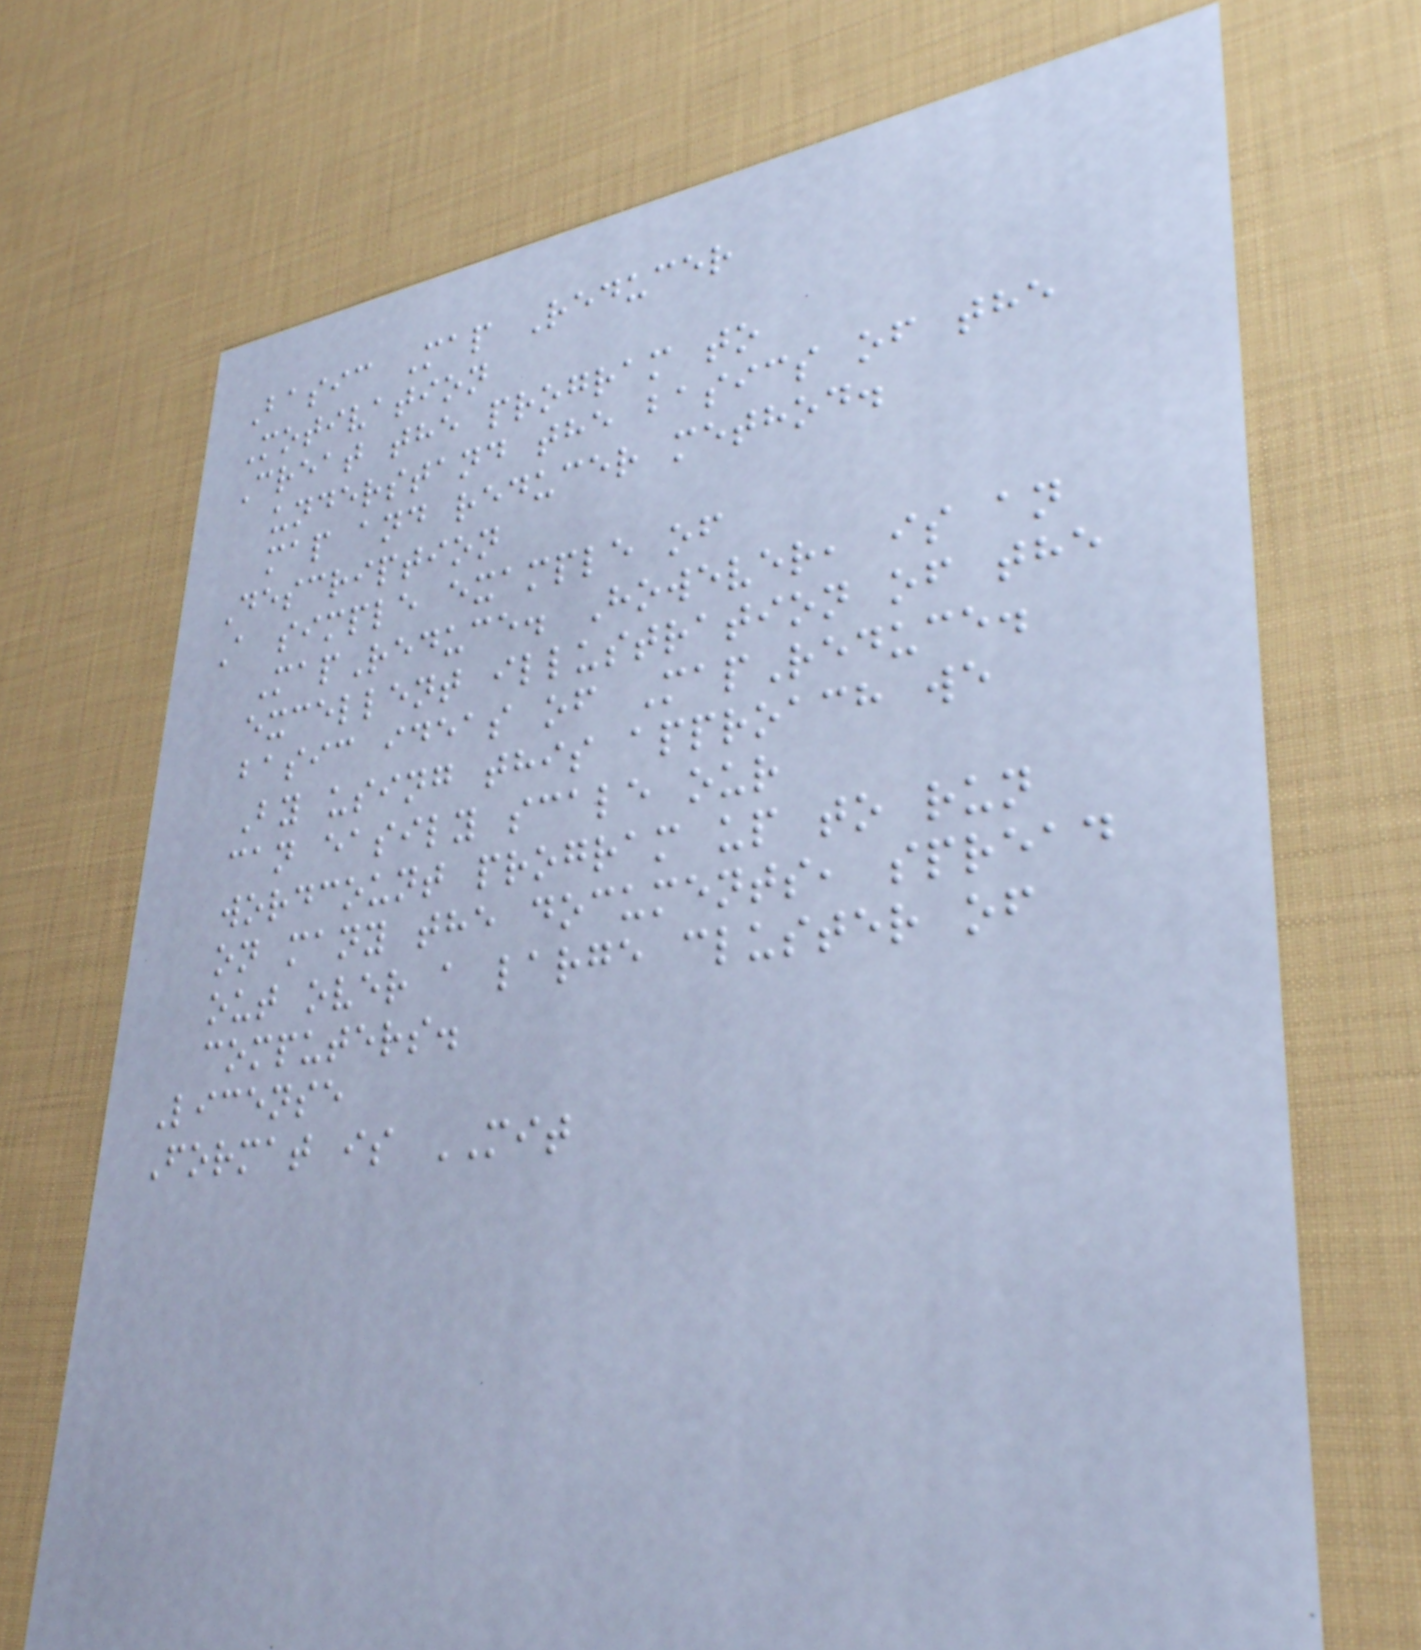Basic Map Reducer
Motivation
Creat the program to
understand the basics of the
map and reducer method.
Description
A simple example of
MapReduce. However, is an
excellent illustration of the
basic ideas of MapReduce.
By using this approach we
can easily scale our
wordcount program up to run
on many the documents, spread
out over a large cluster of
computers.
License
Format is MIT
